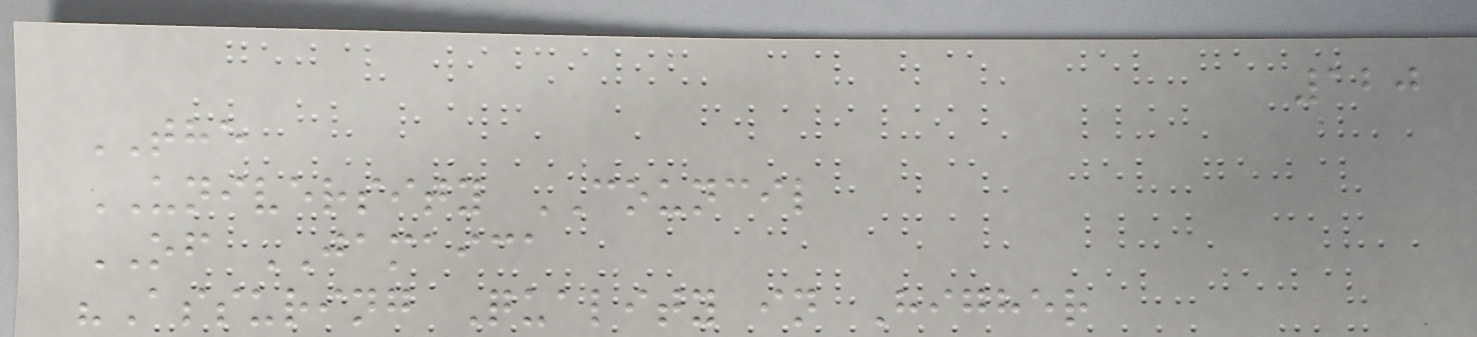120
THE
UNIVERSITY COUNCIL
OF JAMAICA
"Assuring Quality in Higher
